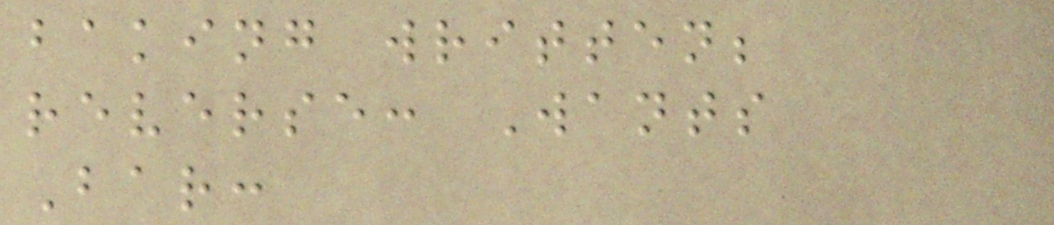baking written;
reverse: Wants
Bar:
